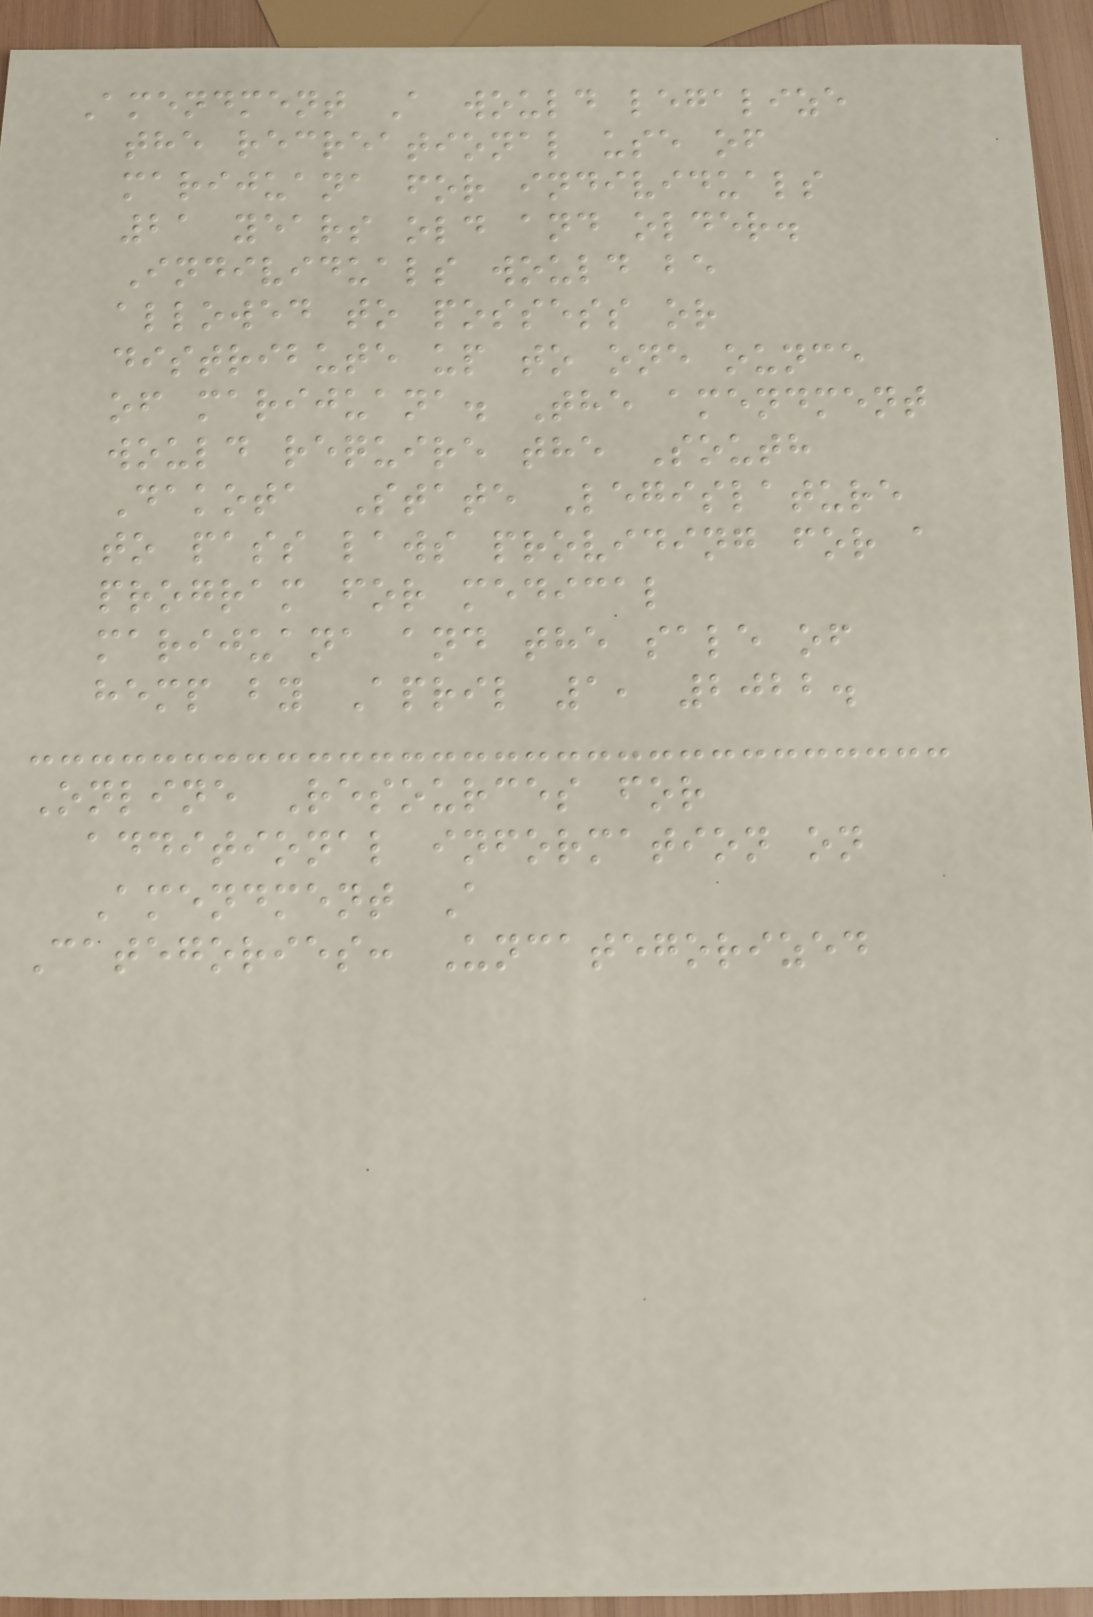Amendment A would legalize
the recreational use of
marijuana for individuals
21 years old and older.
Individuals would be
allowed to possess or
distribute up to one ounce
of marijuana. The amendment
would require the South
Dakota State Legislature
to pass laws providing for a
program for medical
marijuana and the sale of
hemp by April 1, 2022.
Online Resources for
additional information on
Amendment A
Categories: Uncategorized
